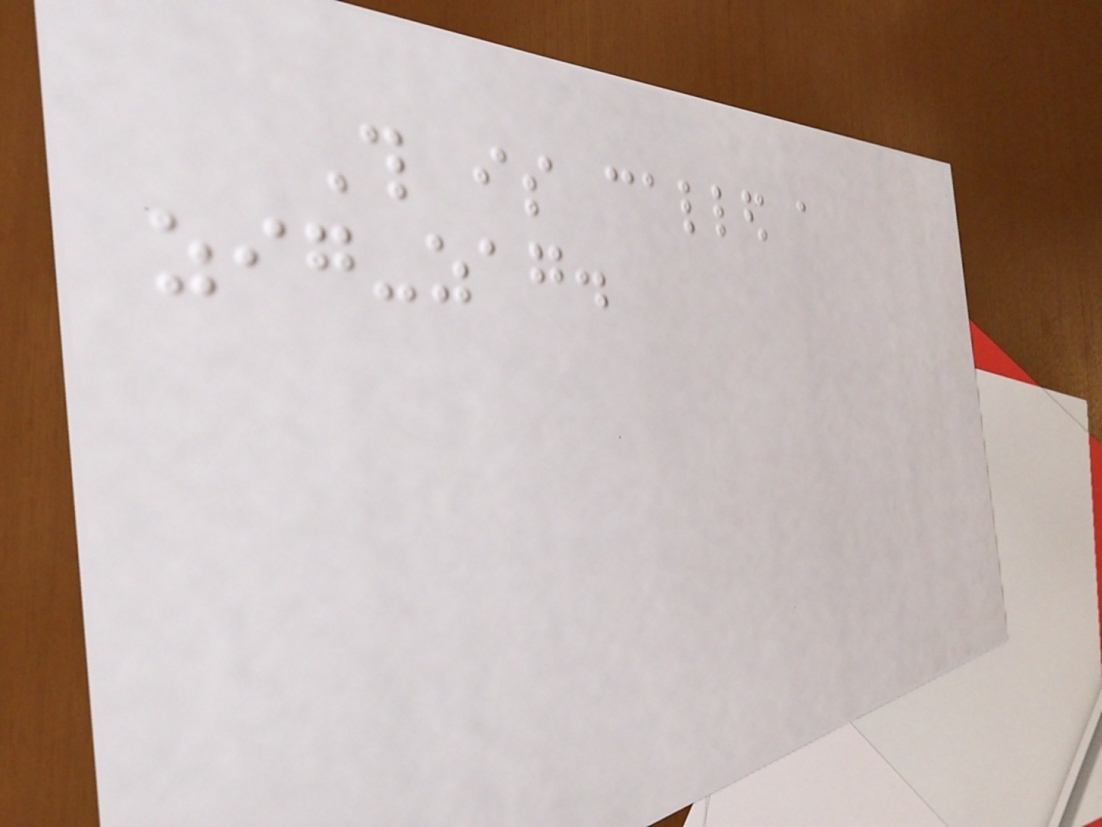This is called a
zig-zag.
